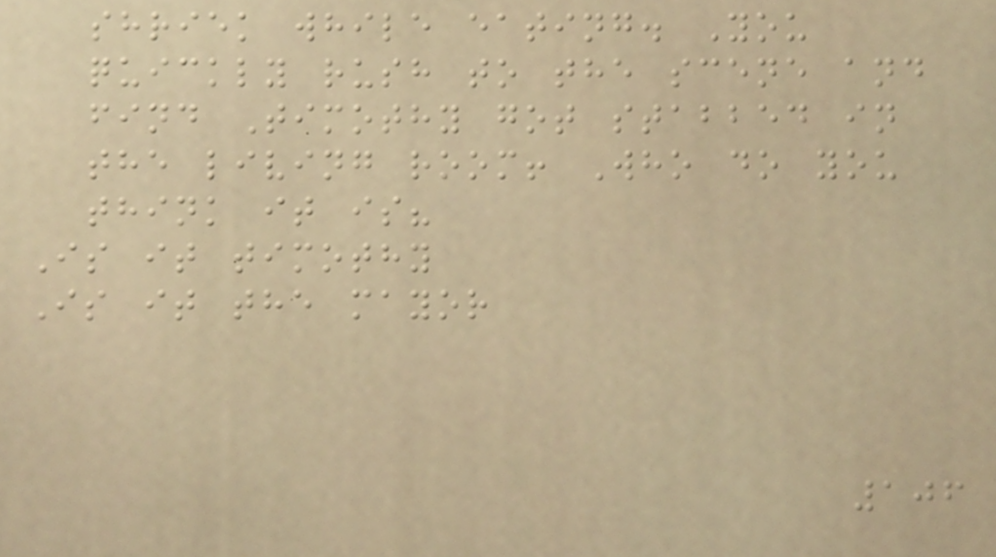shriek while eating. You
quickly rush to the scene and
find Timothy got stabbed in
the living room! Who do you
think it is?
Is it timothy
Is it the mayor
106
